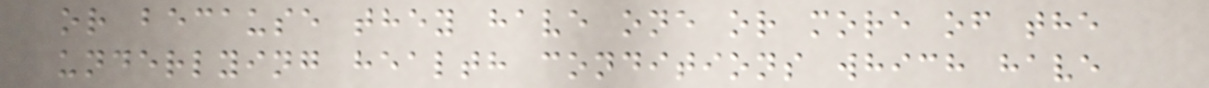or because they have one or more of the
underlying health conditions which have
